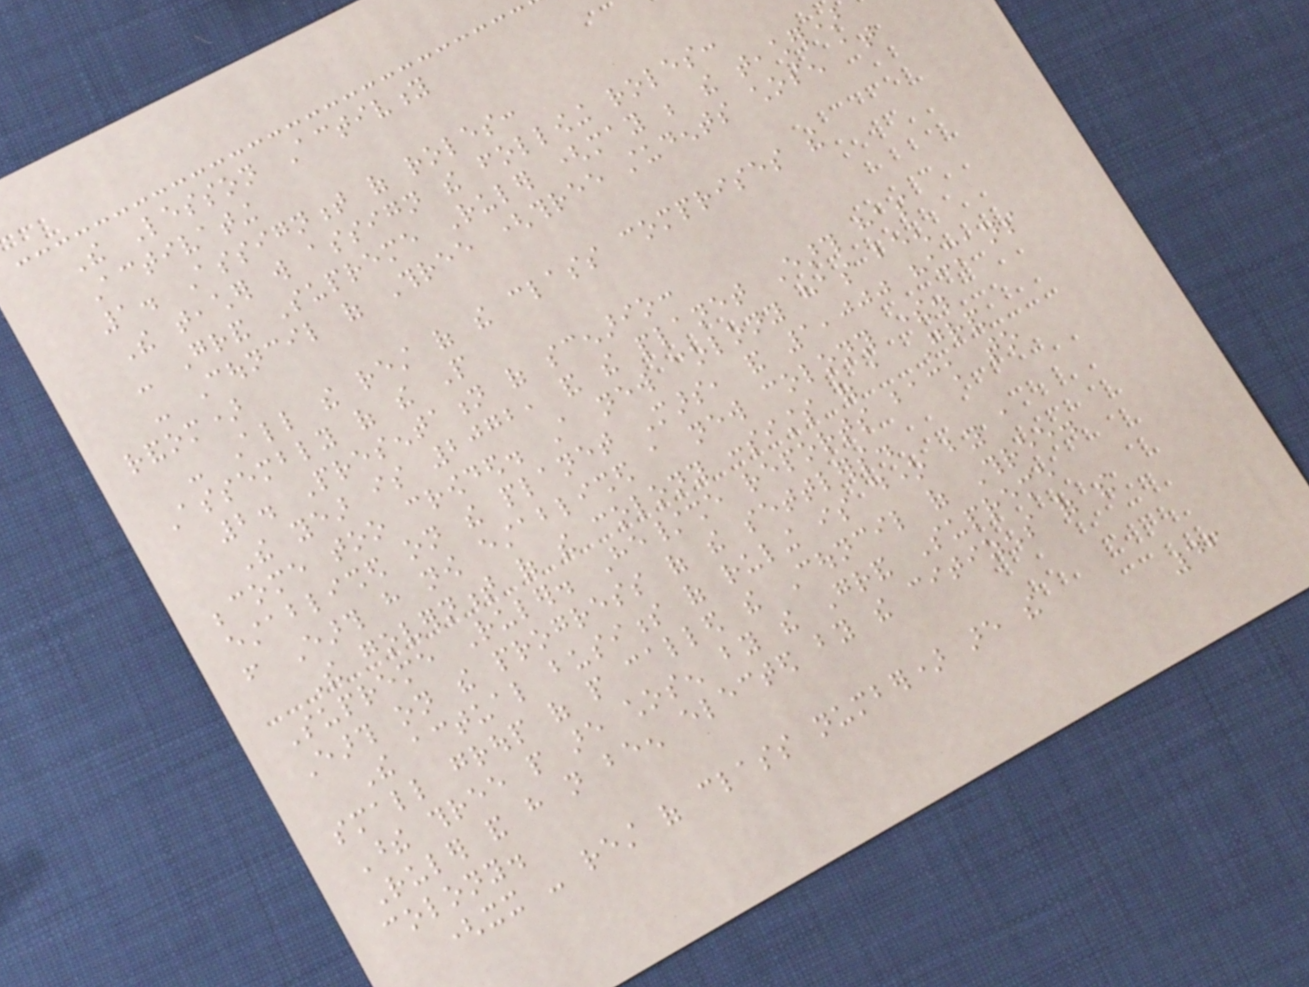The Lesson Activity
Activating
1. Assignment of roles:
The teacher will assign the following roles:
- Grand Supreme Ruler (may be the teacher)
- Council of Three (three students chosen at
random)
- All the rest of the class comprises the
Assembly of the People
2. Presentation of scenario:
The year is 2072, and the planet Earth has
become too crowded. A new colony has been
established on the planet Mars, and 1,000 humans
from Earth have now established a new colony there.
The government of the colony consists of a Grand
Supreme Ruler. He/she reports back to
Earth on the progress of the settlers.
The actual business of ruling is done by a
small group of people called the Council of Three.
These three people are chosen by the Grand Supreme
Ruler and have not been elected by the citizens of the
colony.
(xx - rest of class number) are the
46
